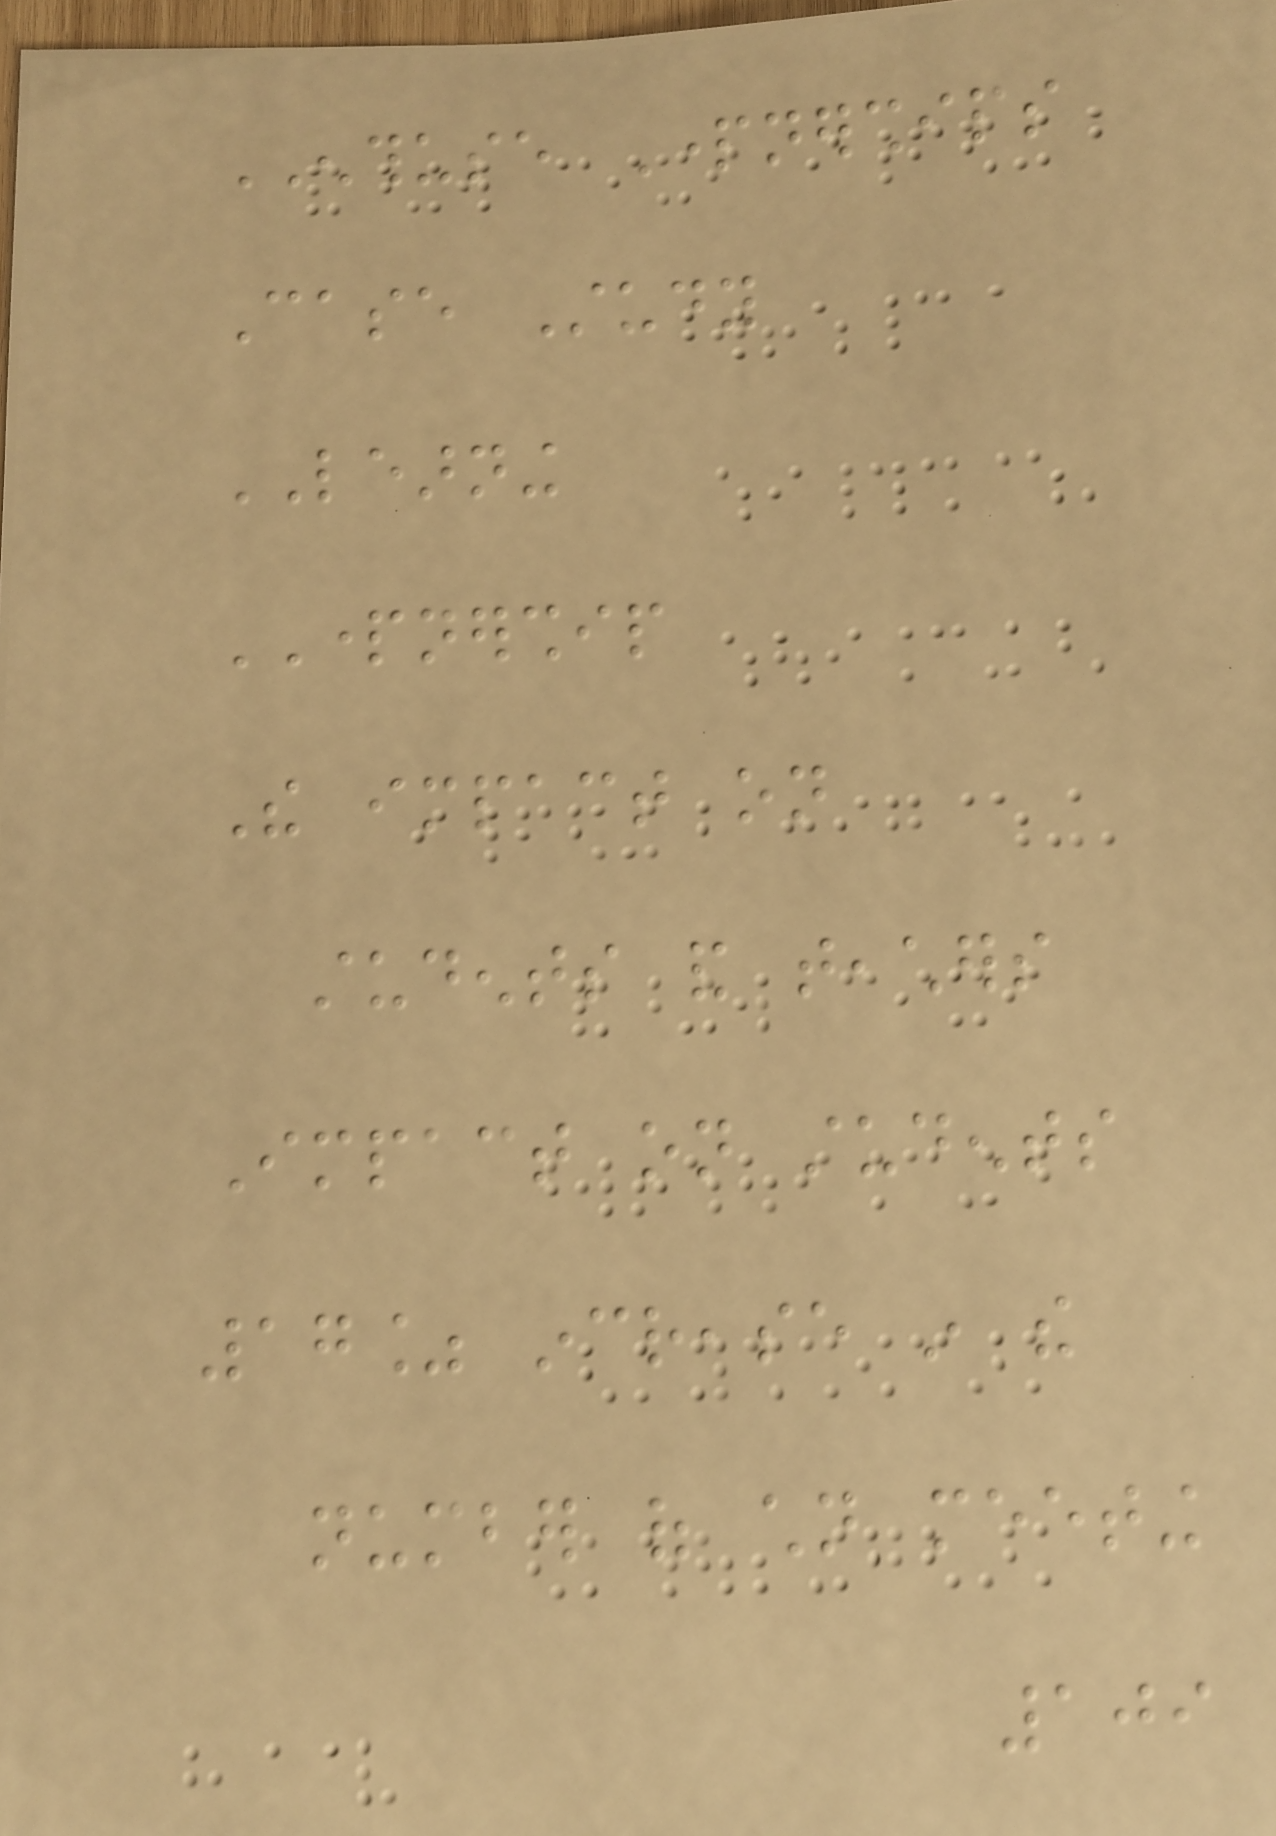ENTHUSE Partnerships
Case Study
LEARNING
PARTNERSHIP
The impact on
students and teachers
Impact on students
17% increase in the
number of children meeting
109
